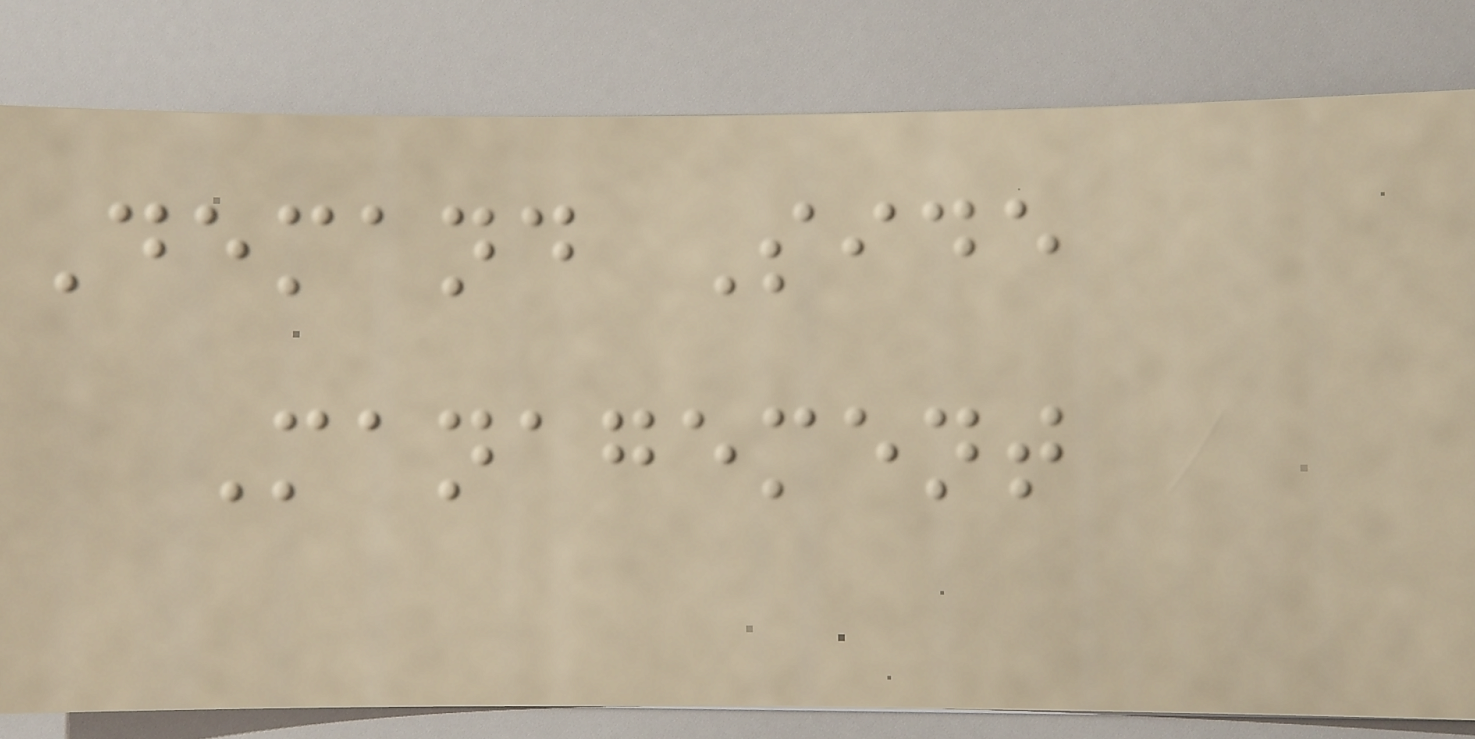Demand Side
Management
